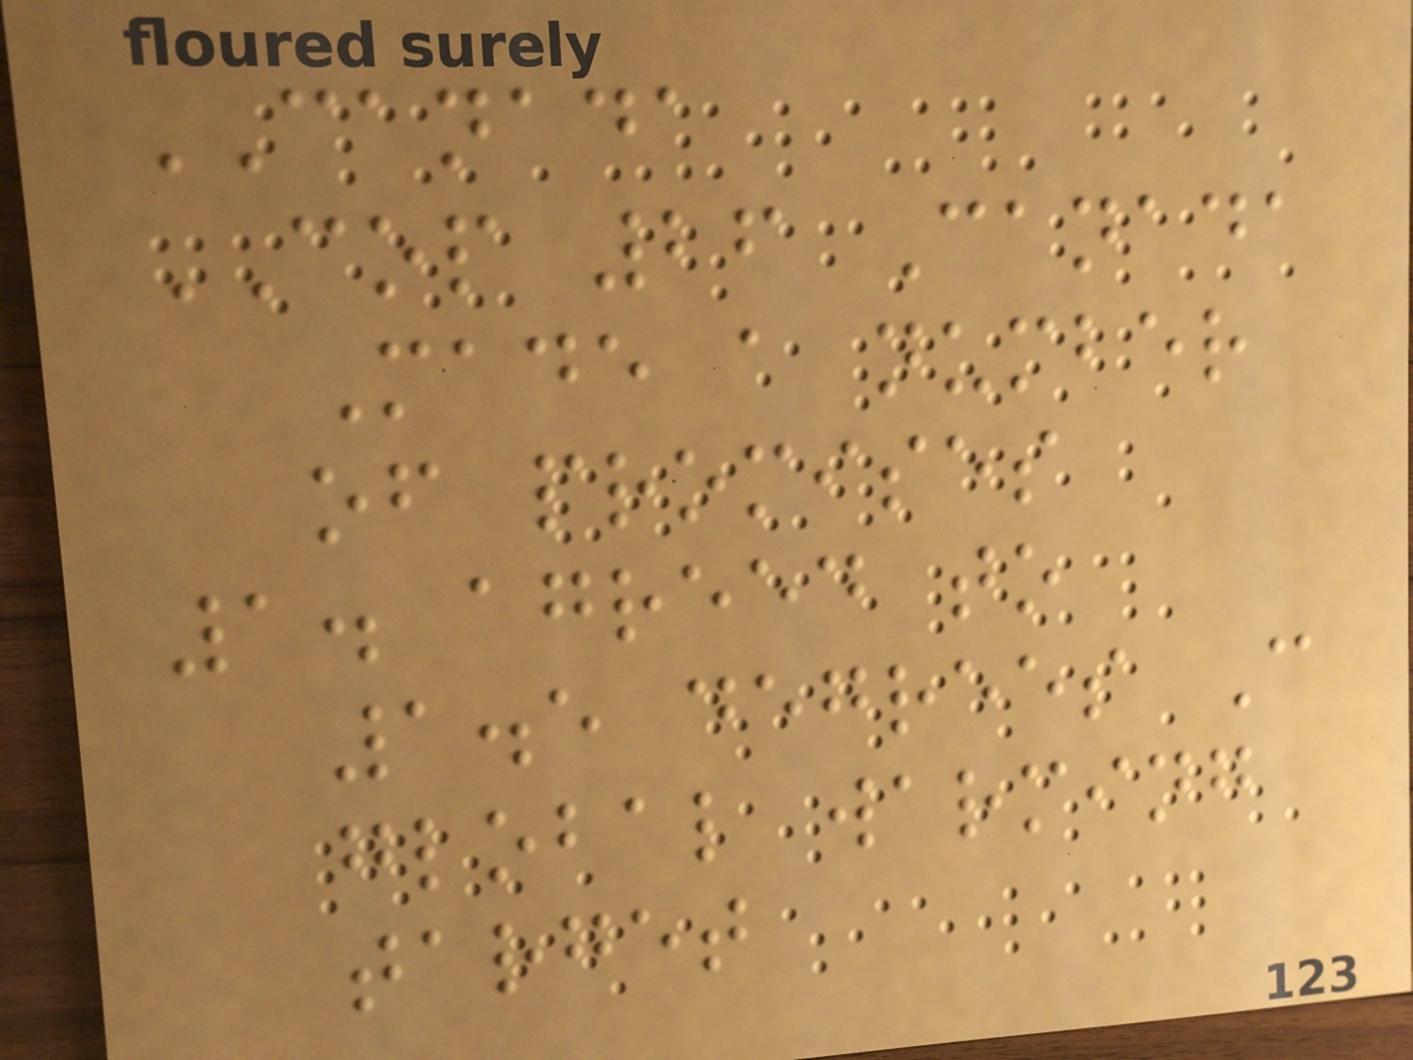CANADA
COP 26 Canada
Made a number
of promises
1. agreed to
1.5 degrees C
global warming
target
